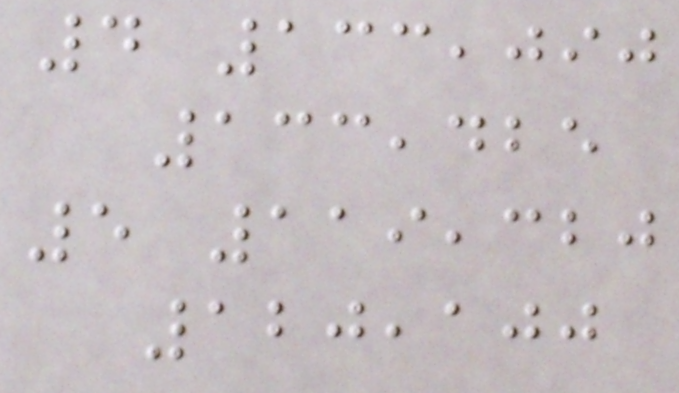4 133,090
133,425
5 119,320
120,100
